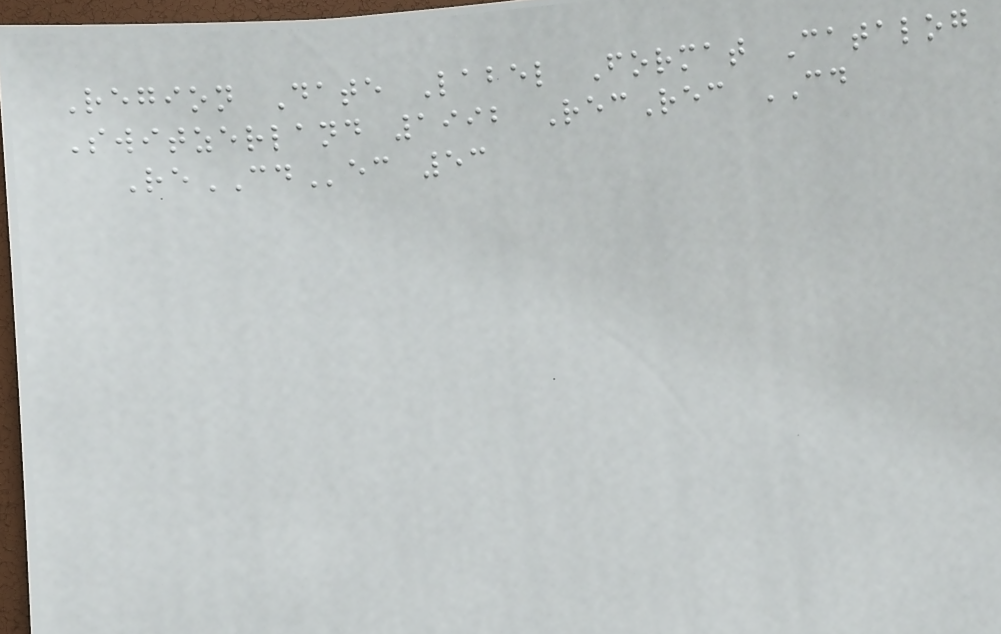Region Date Label Format Catalog
Switzerland 1992 RecRec CD
ReCDec 53
